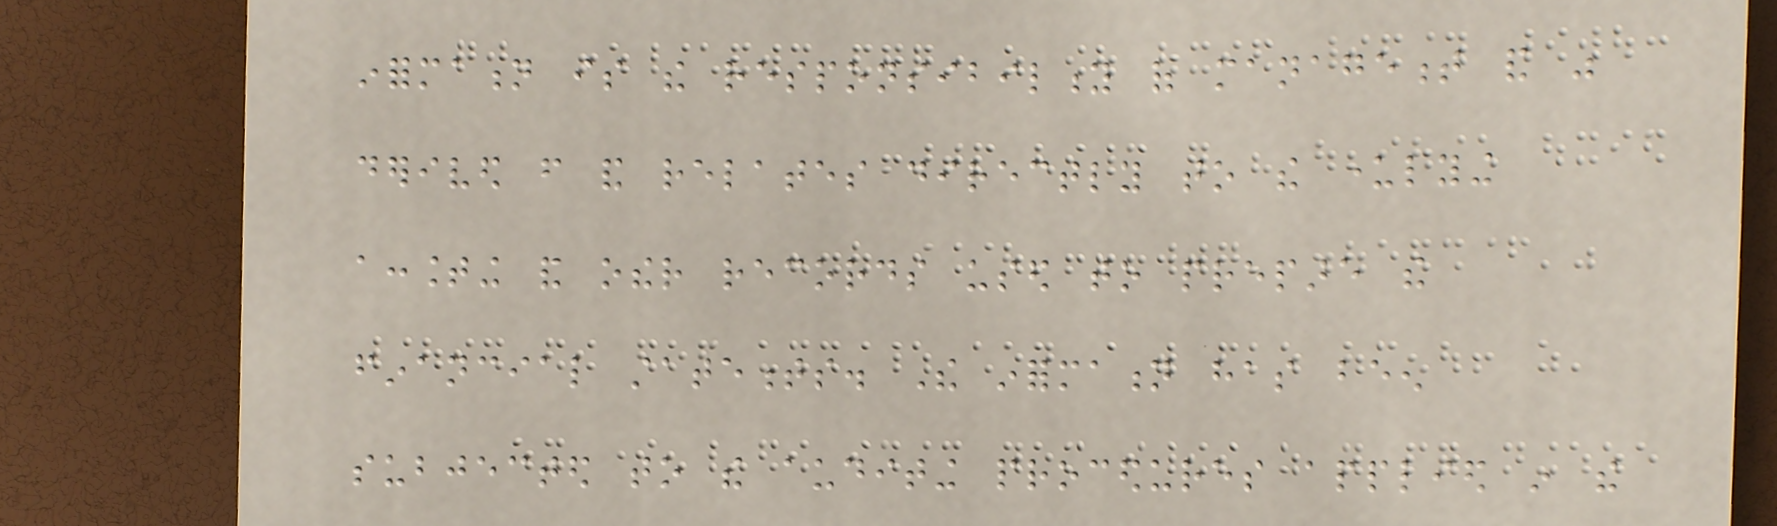information is the responsibility of management and was
derived from and relates directly to the underlying
accounting and other records used to prepare the
financial statements. The information has been
subjected to the auditing procedures applied in the
